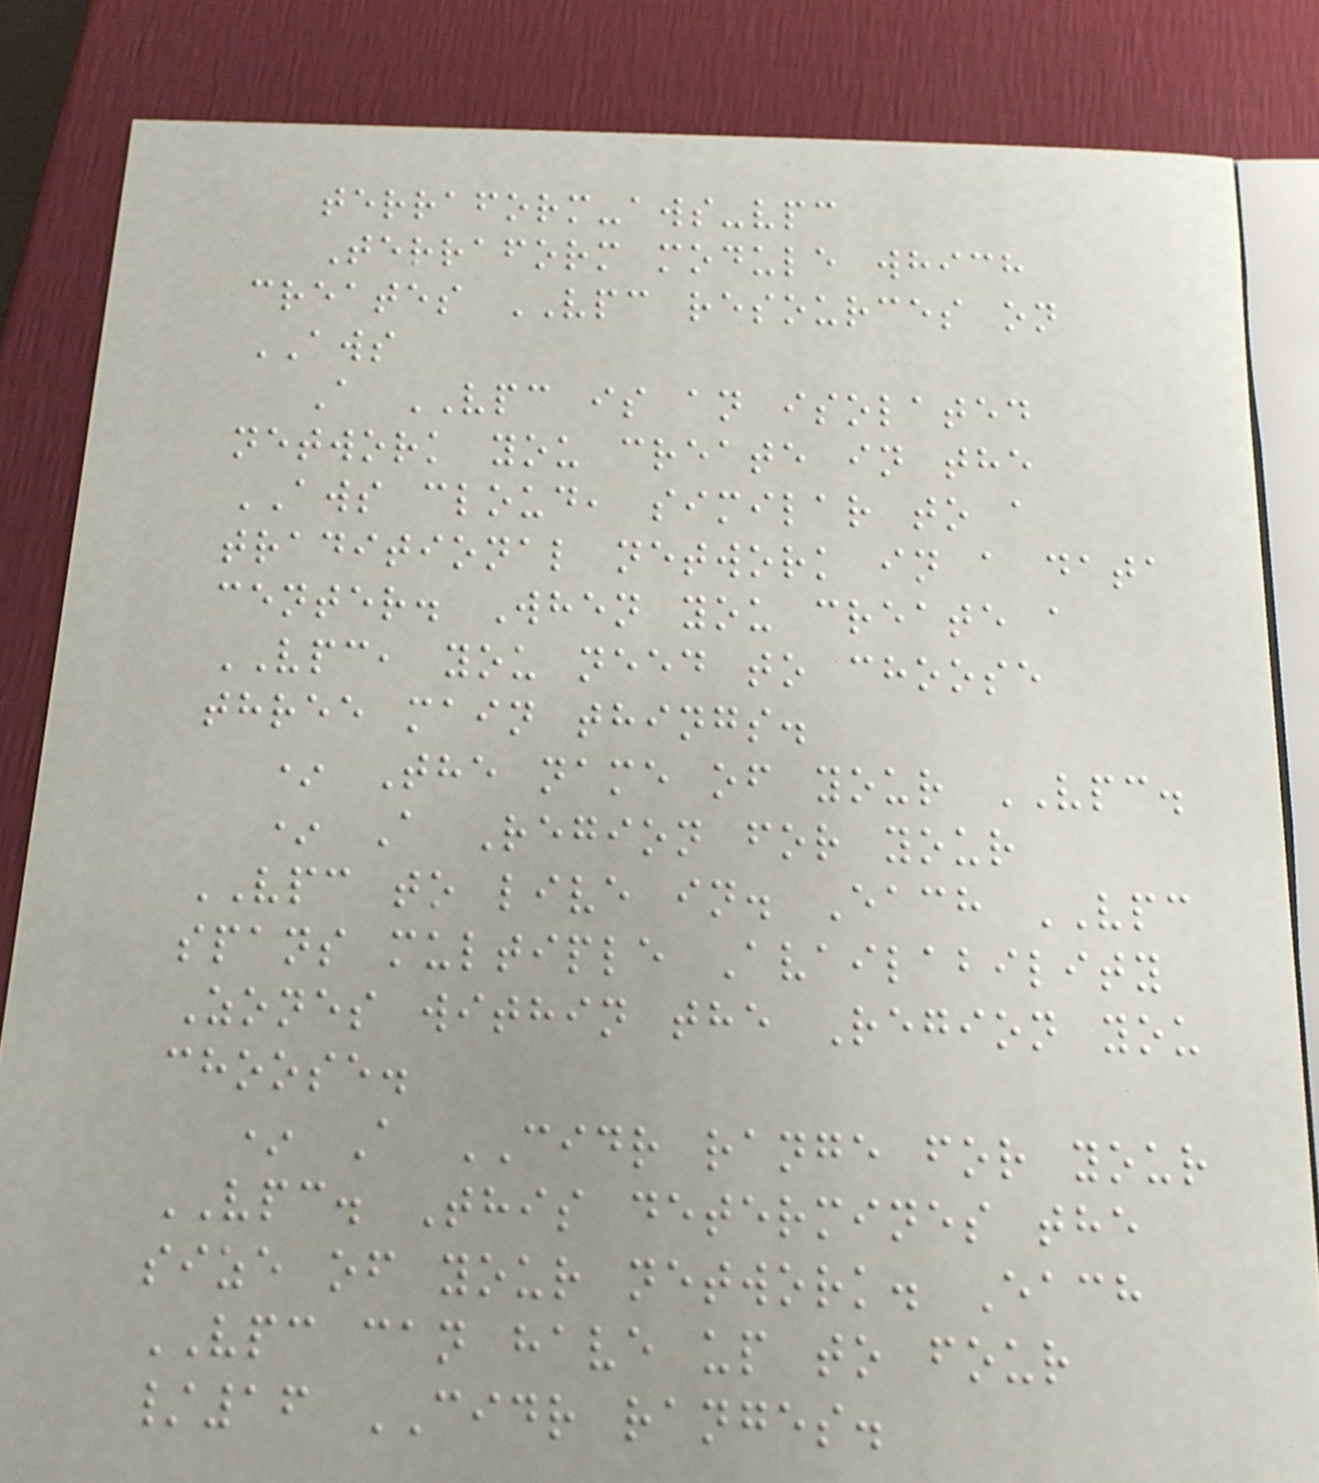terraform-aws-vpc
Terraform module which
creates VPC resources on
AWS
A VPC is an isolated
network you create in the
AWS cloud, similar to a
traditional network in a data
center. When you create a
VPC, you need to choose
three main things.
* The name of your VPC.
* A Region for your
VPC to live in. Each VPC
spans multiple Availability
Zones within the Region you
choose.
* A CIDR range for your
VPC. This determines the
size of your network. Each
VPC can have up to four
/16 CIDR ranges.
